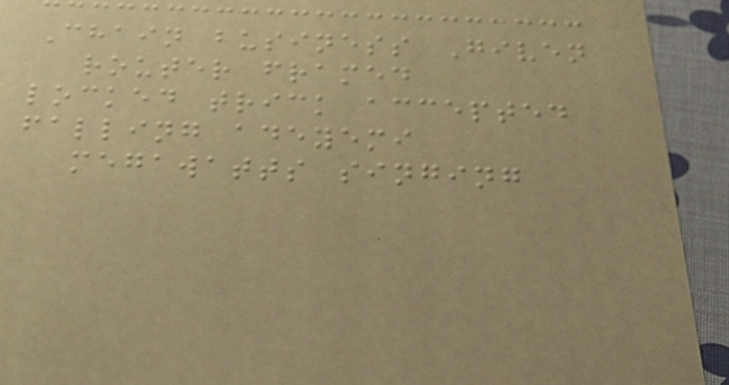Chain business Given
router framed
locked trick accepted
falling adeyemi
megawatts singing
